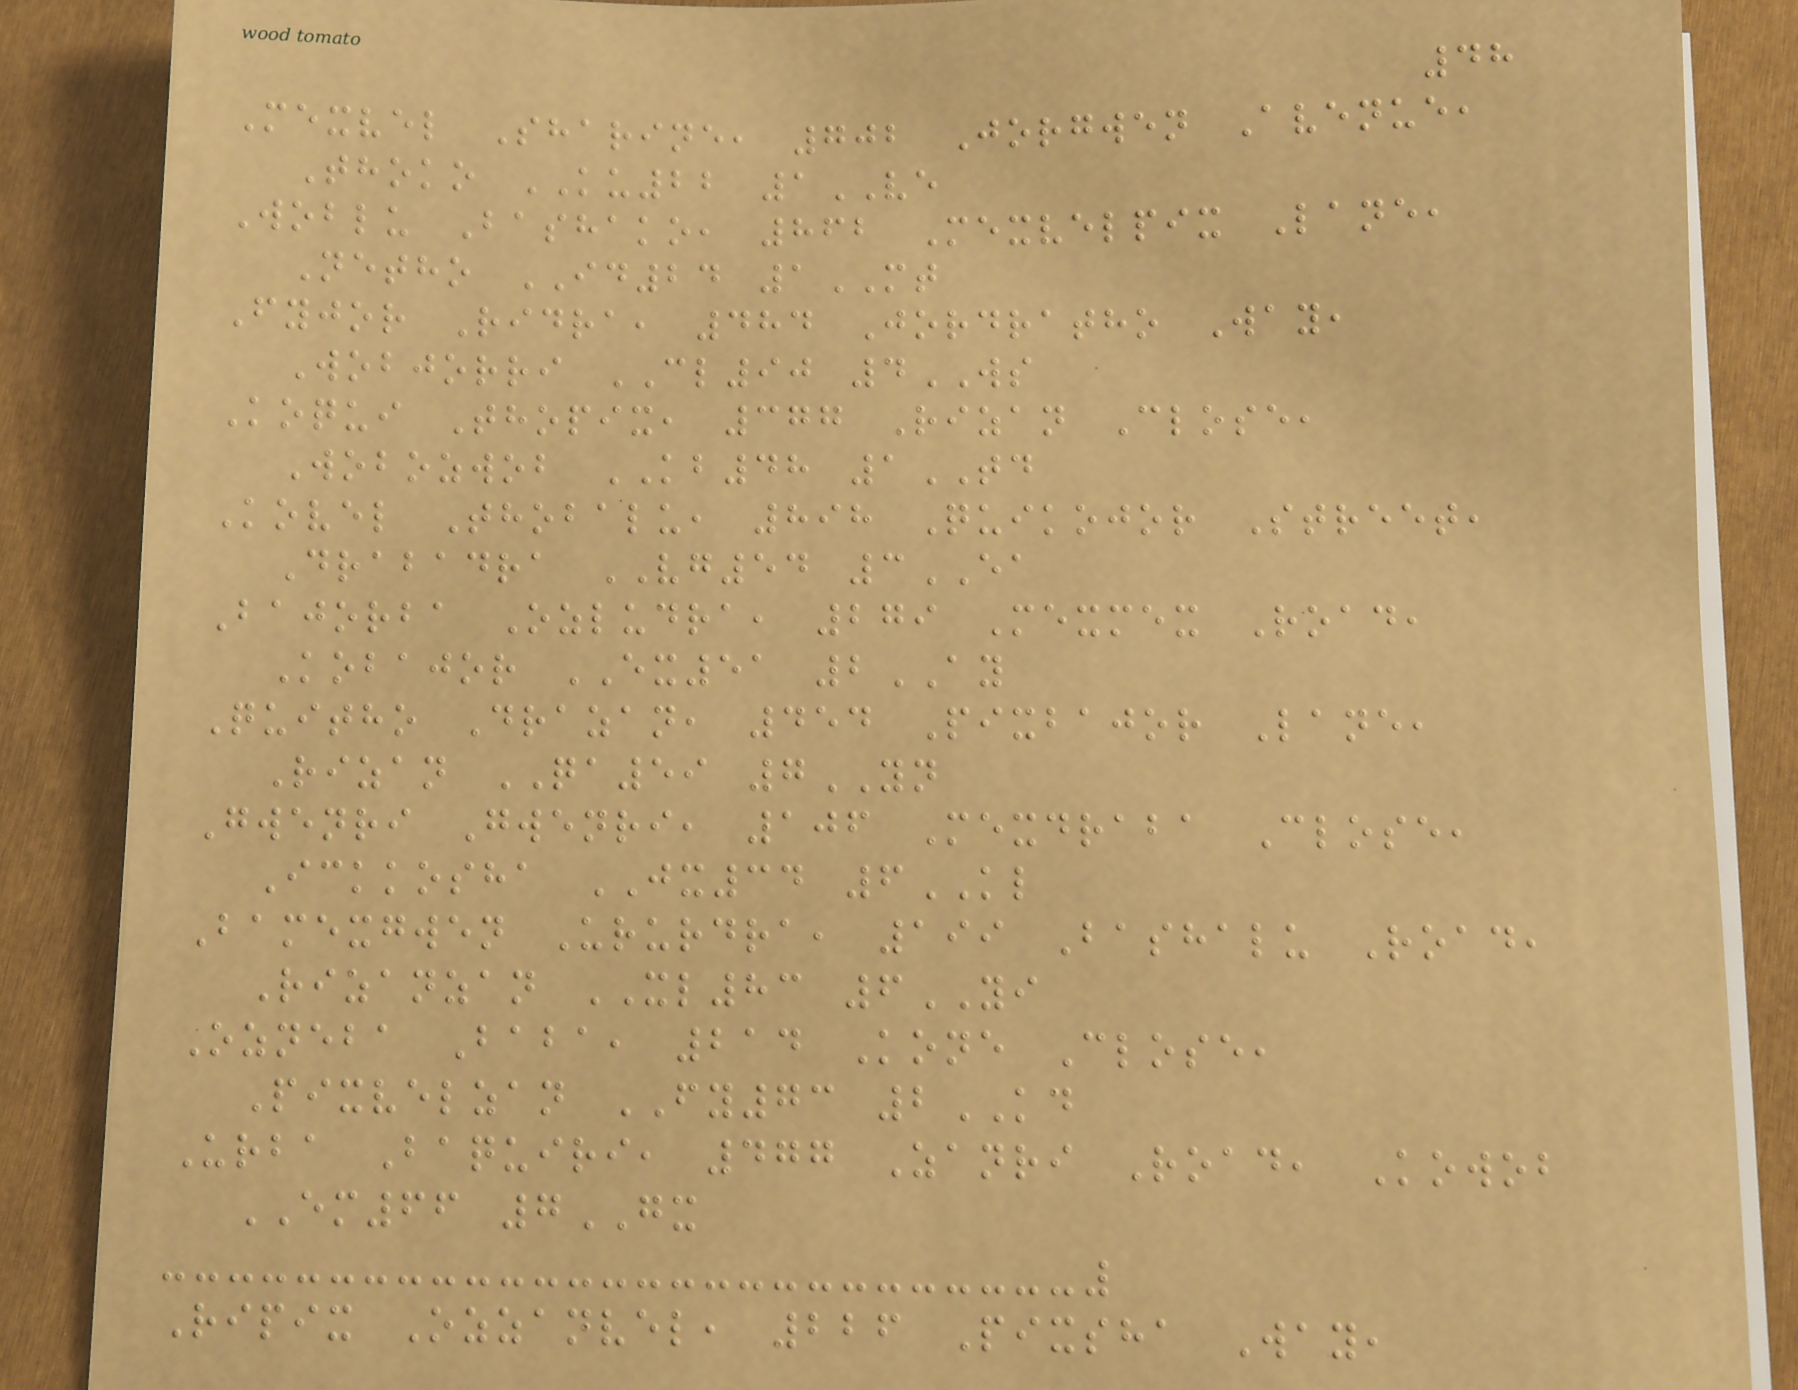48
Mexvel Sharine, 702 Jorgwen Avenue,
Thoko KU22 1VE
Woblu Bashako, 862 Mexvelpix Lane,
Netho ID24 1MT
Fyjor Ridra, 484 Jordratho Way,
Wobjorri CL90 4WS
Koqui Thopix, 377 Rizan Close,
Wobozwob KB48 1TD
Kovel Thobalu, 898 Quikojor Street,
Drabadra VG54 3EA
Bajorba Ozludra, 279 Mexmex Road,
Kobajor EX51 2AY
Quitho Drazan, 454 Pixbajor Lane,
Rizan QA59 7YN
Gwenri Gwenri, 106 Mexdraba Close,
Ickkosha JX34 6KL
Bamexgwen Ururdra, 199 Bashalu Road,
Rizanzan XL83 6YI
Ozneba Baba, 214 Kone Close,
Pixvelzan FY73 2KD
Urba Baquiri, 477 Zanri Road, Kowob
EM66 7GX
Ripix Ozzanvel, 226 Pixsha Way,
